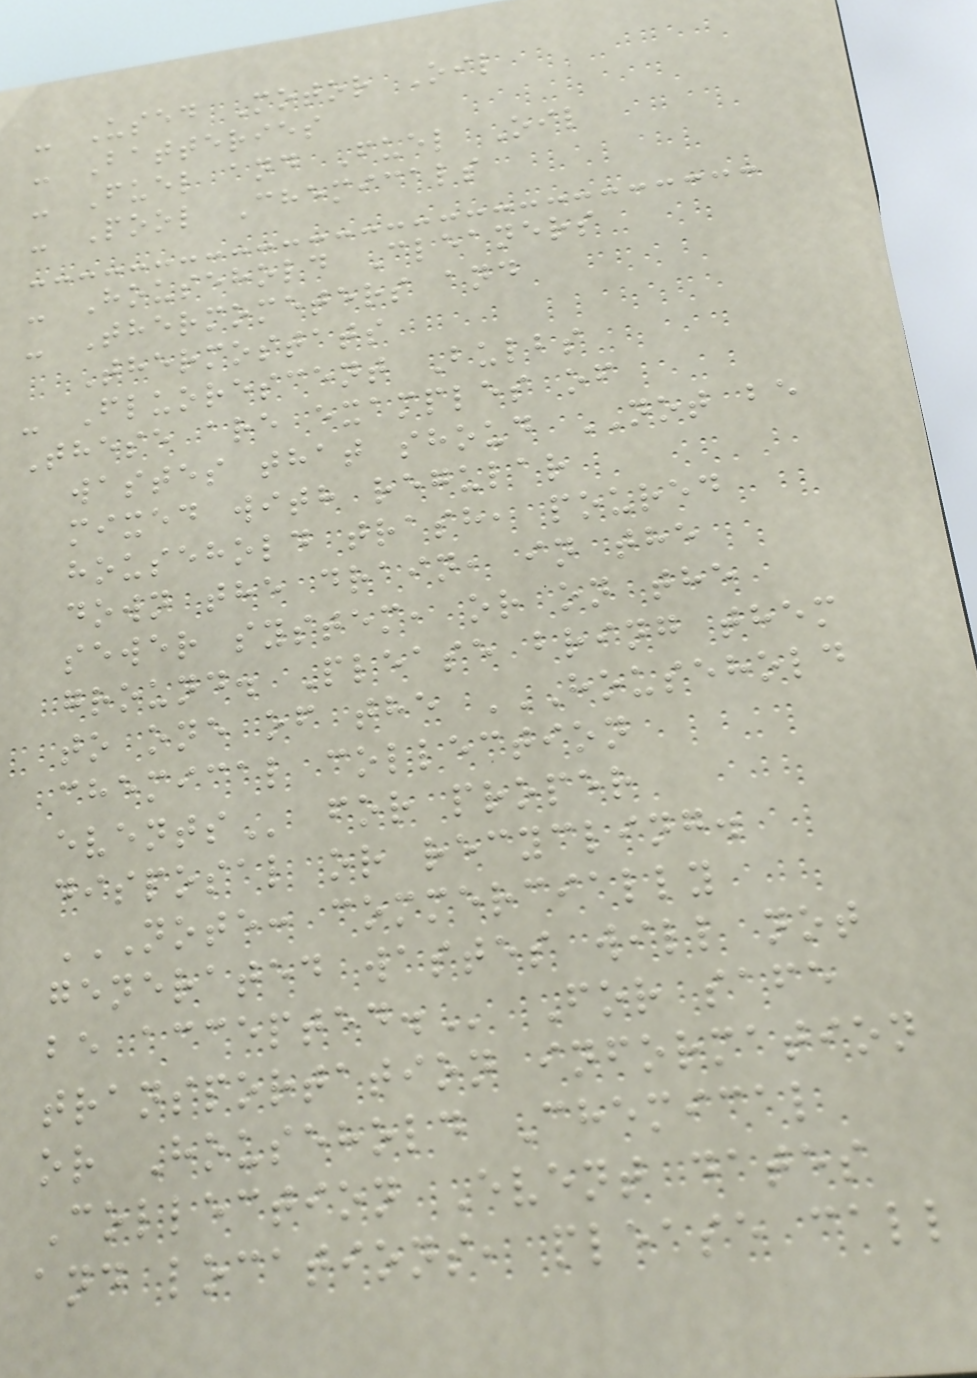- Used Motor Oil
- Batteries
- Fuel and Fuel Oil
- Pool Chemicals
- Household Cleaners
- Thermometers and
Thermostats
- Fluorescent Bulbs
These are examples of
wastes that shoud NOT be
mixed with regular
household trash, poured
down the drain, in the
sewer system, or on the
ground. Please bring them
to one of the HOUSEHOLD
CHEMICAL COLLECTION
EVENTS for proper
disposal or recycling.
NOTE: COMMERCIALLY
GENERATED WASTES WILL NOT
BE ACCEPTED. For safe
transportation information
or Household Chemical
Collection Event dates
and locations, please call
